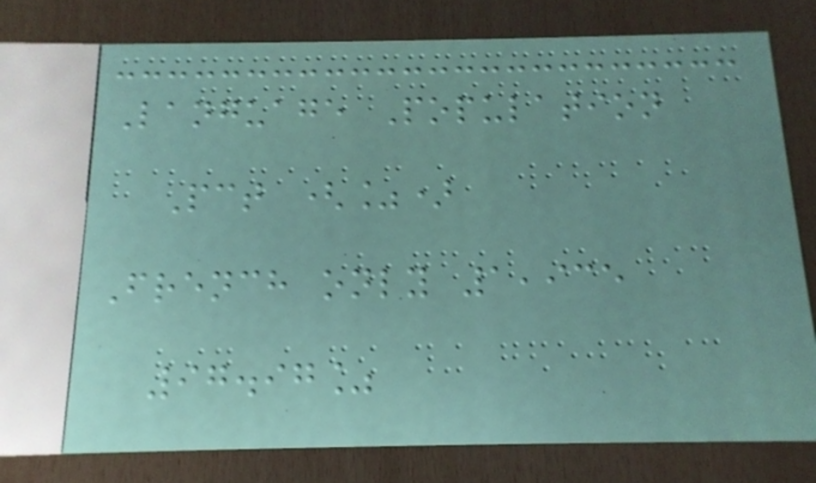Language Population
Pct (%)
French only 1,935
97.97%
